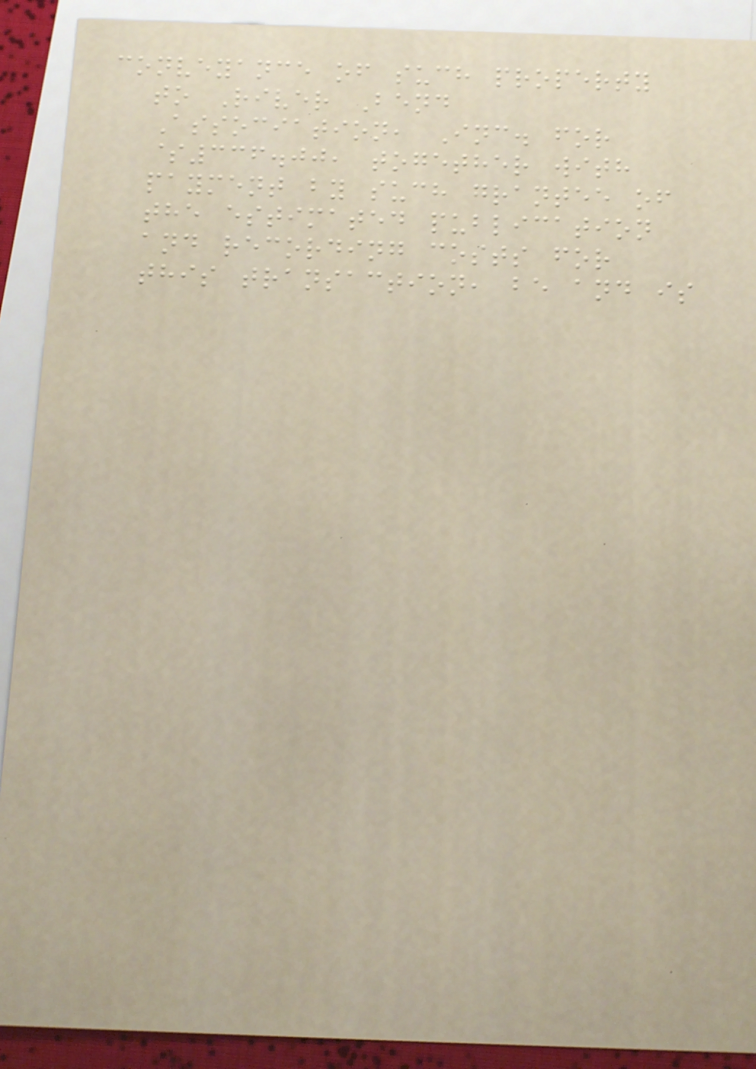conveyance of such property
to River Bend
Association, Inc. for
$336.00, together with
payment by such grantee of
the estimated publication
and recording costs for
this transaction, be and is
